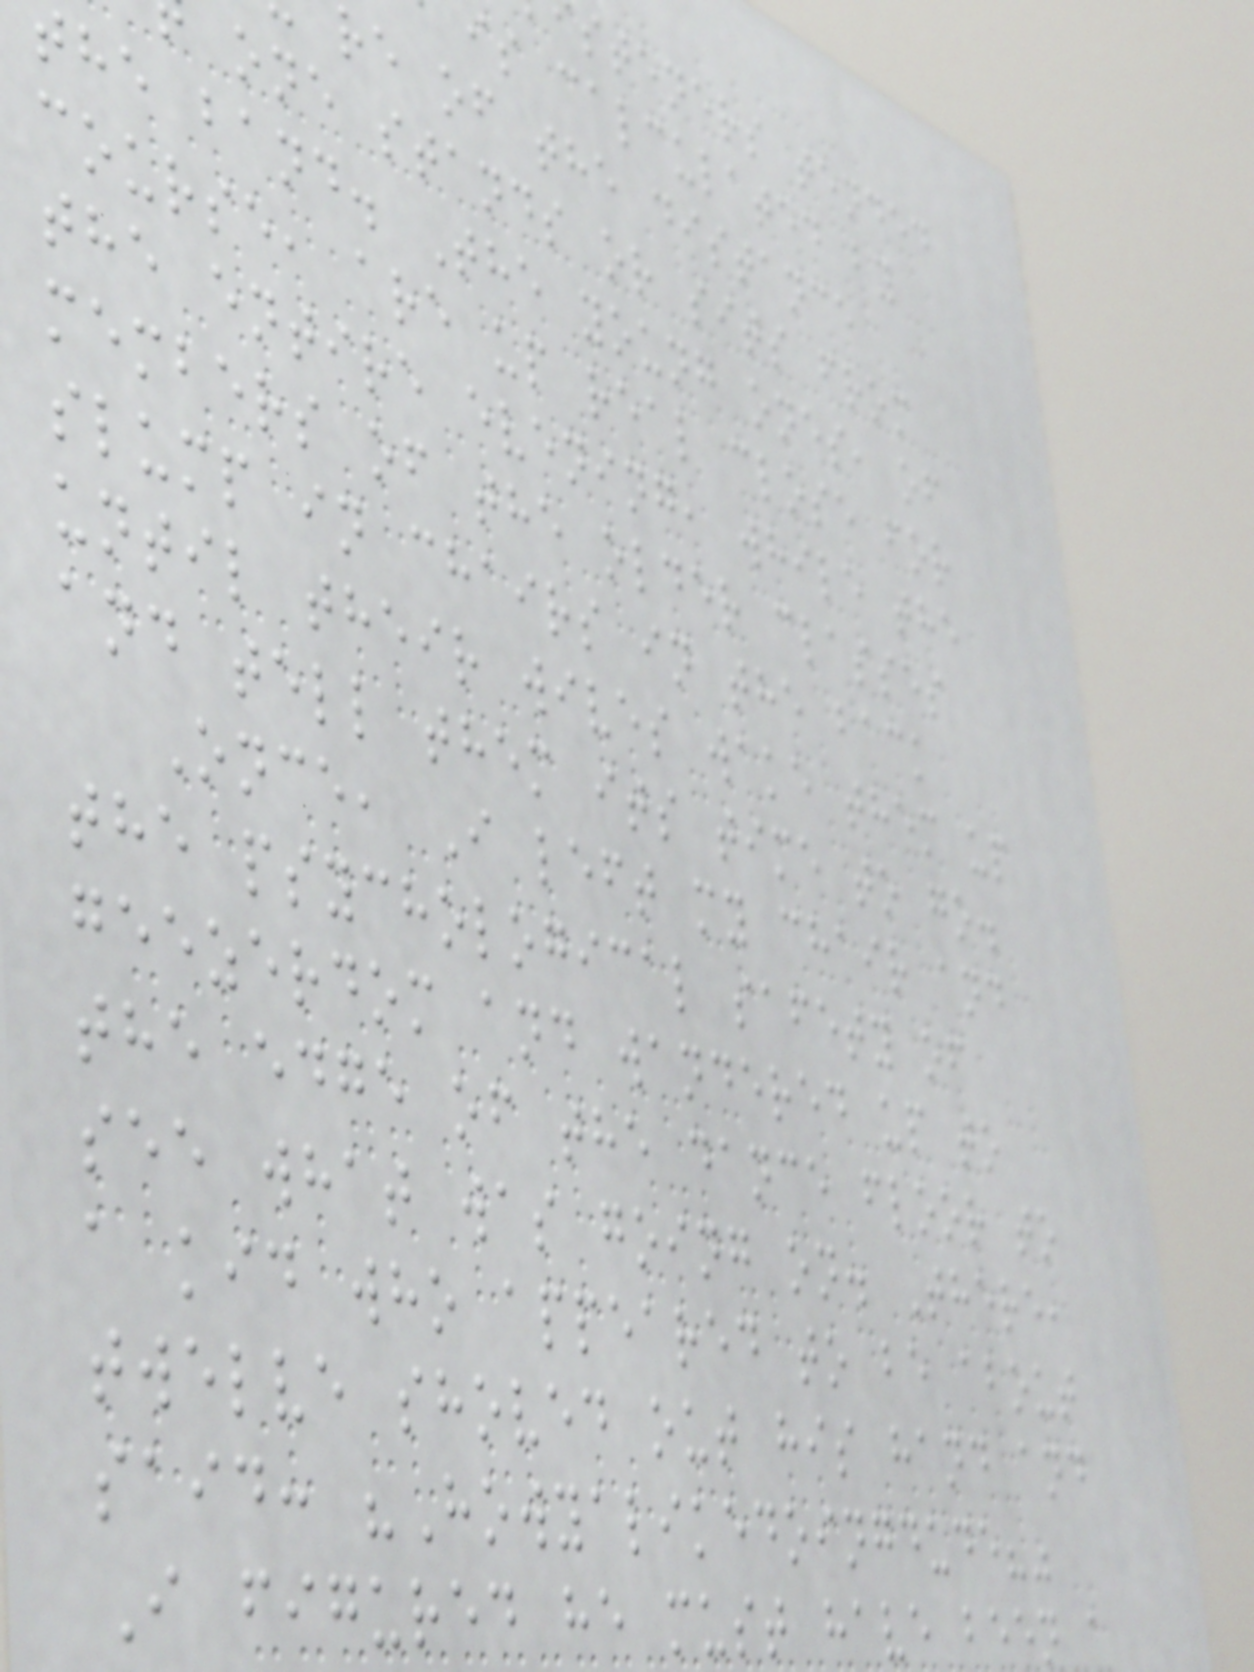steners tended
is calculated by
re of the distance
one stands or sits from
the band. The young ones, of
course, are up real close for
the entire evening, while the
members of the older classes
slump in chairs in the back
until their wives wake them up
and tell them its time to go.
Once, I left my chair and
the psychological safety of
geezerdom and wandered up to
the edge of the dance floor to
see what was going on. There,
a kid who appeared to be about
twelve shoved out his hand and
said: "Howyalikedoingdude?"
I figured he must have been a
